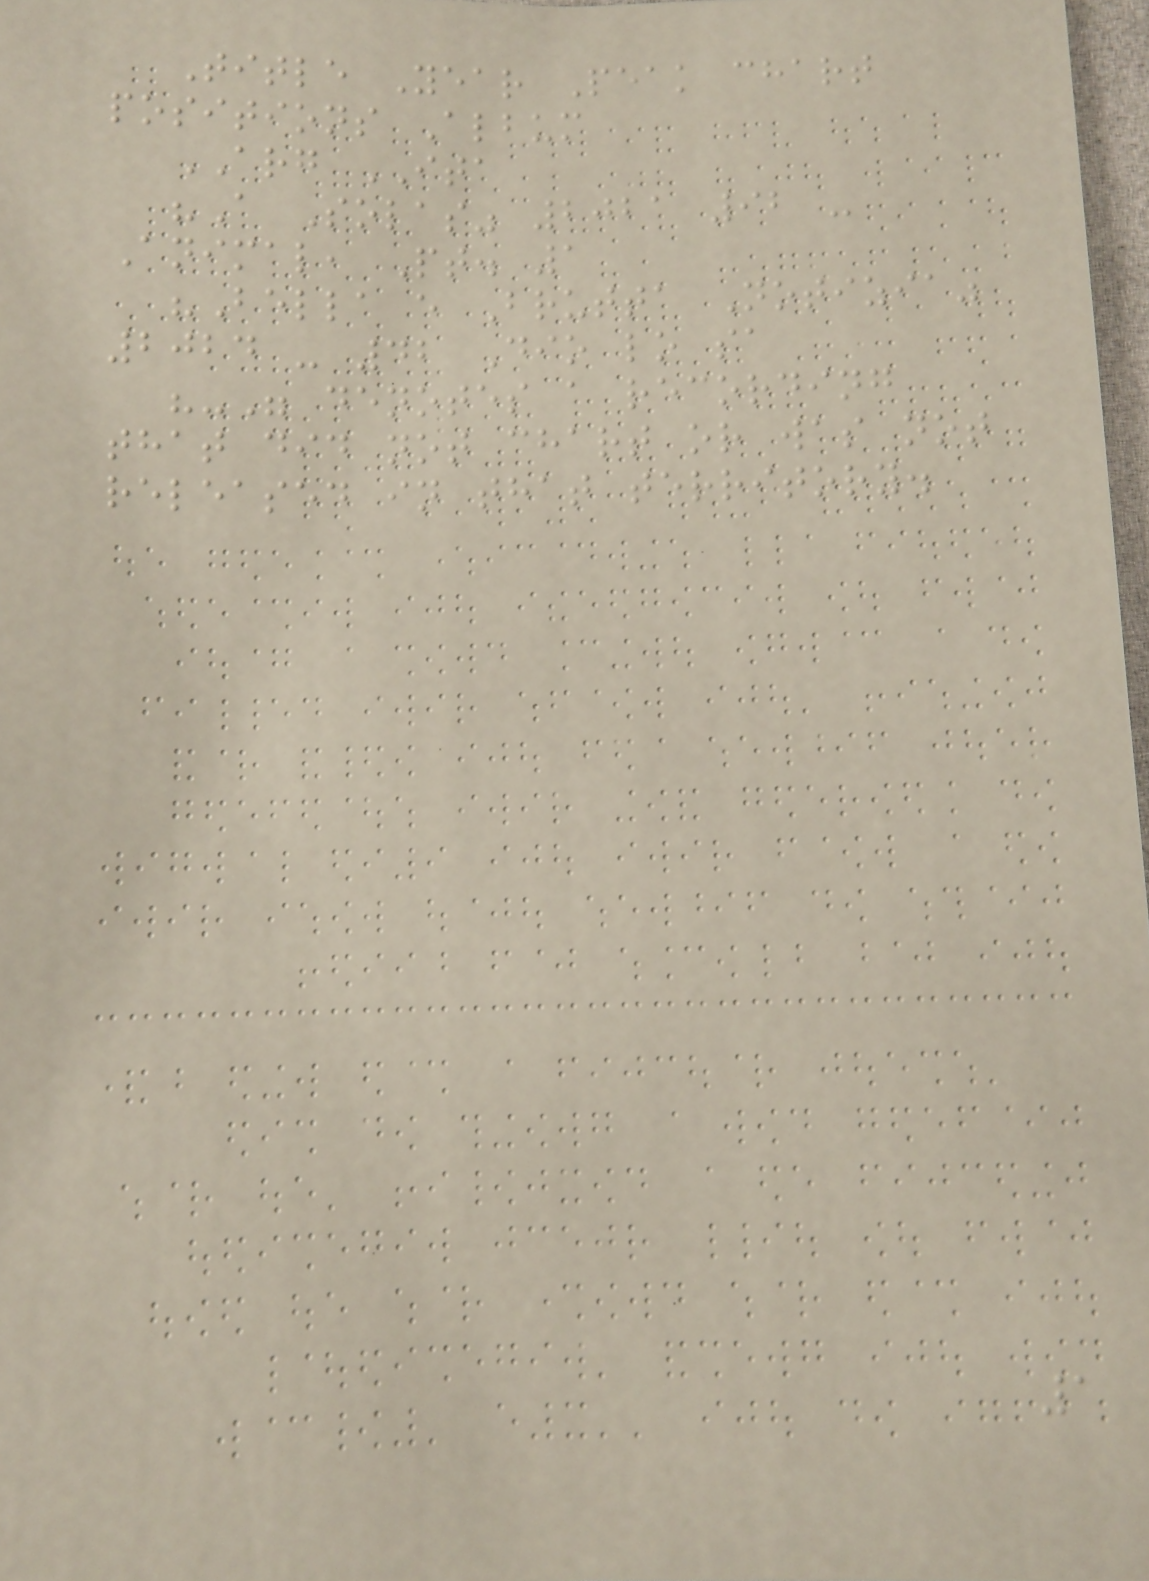Title Year Peak chart
positions Album
ARG ITA
"A Solas" 2021 92 -
Animal, Pt. 1
"Bella e Brutta Notizia"
2024 - 42 Dio lo sa
"-" denotes a recording
that did not chart or was not
released in that territory.
1
